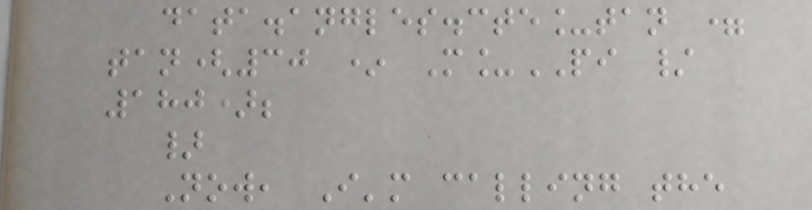data.angles.cte_tan =
tan(30 * M_PI /
180);
}
Now, I'm calling the
